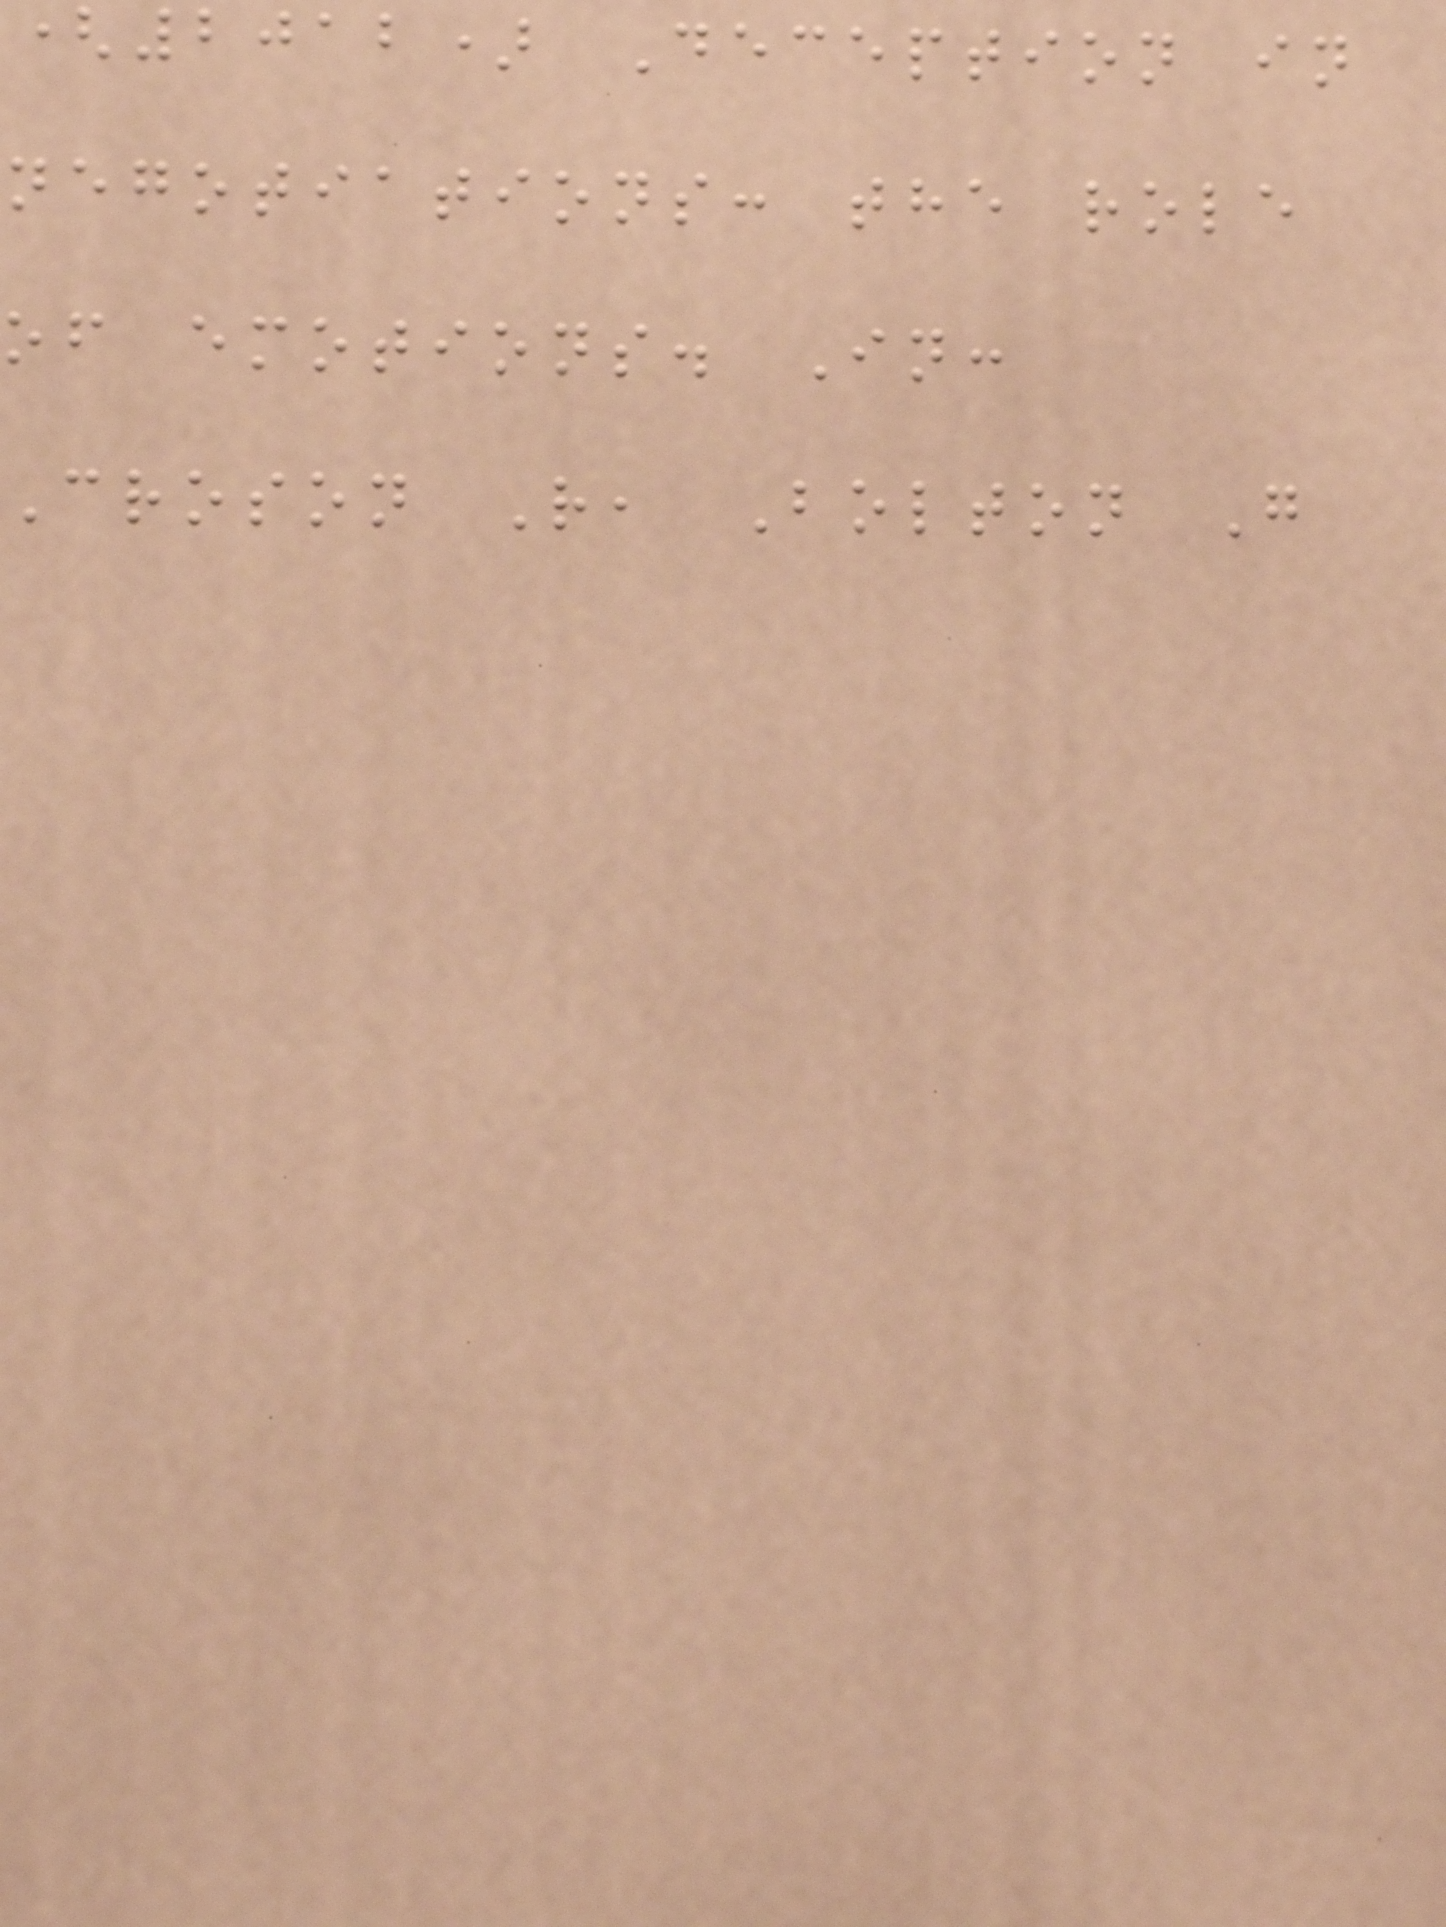(2012) Deception in
negotiations: the role
of emotions. In:
croson R, Bolton G
